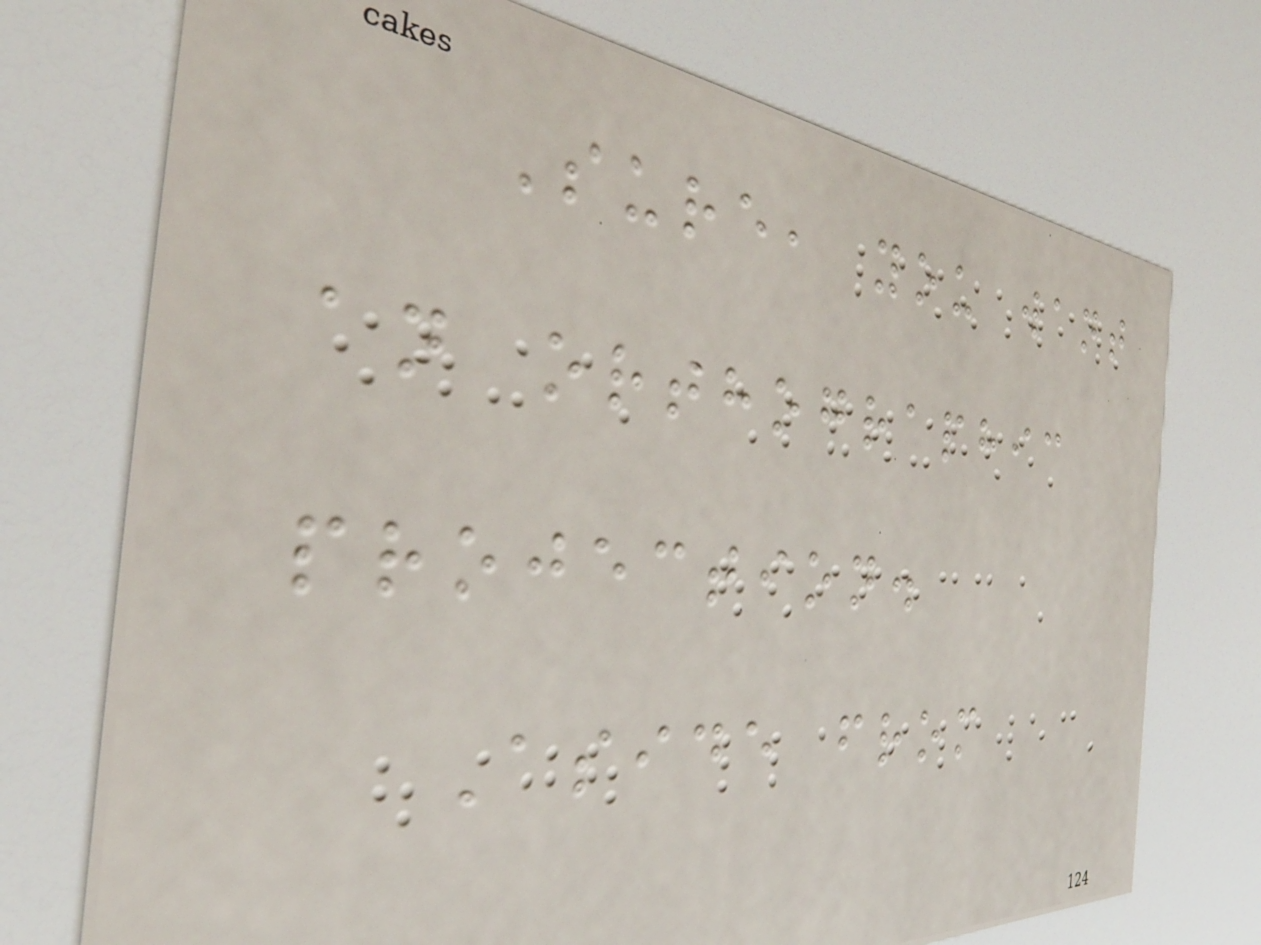Sure, you want
an orthographic
projection.
Aside from
